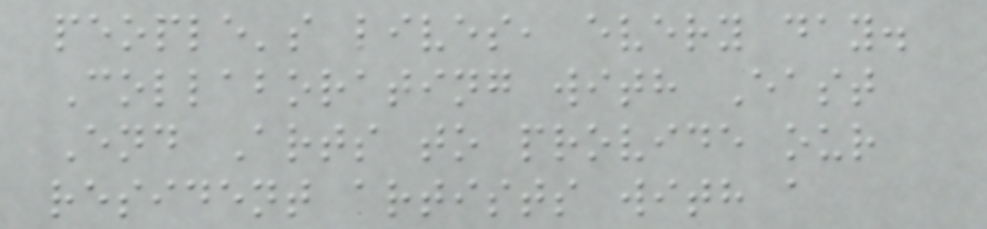people's lives, every day.
Collaborating with East
End Arts to provide our
resident artists with a
